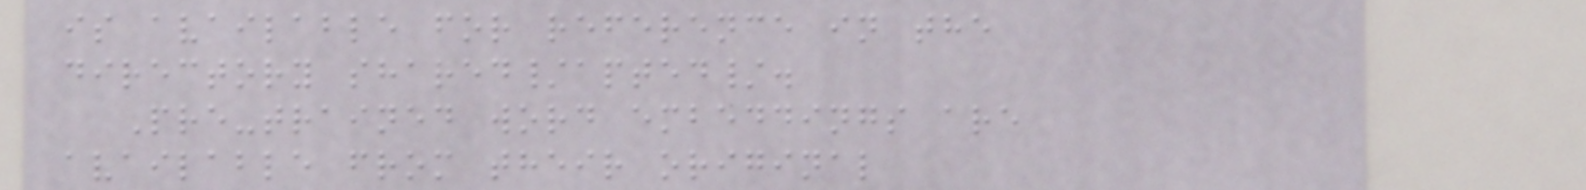is available for reference in the
directory shared/apted/.
Pre-trained word embeddings are
available from their original
